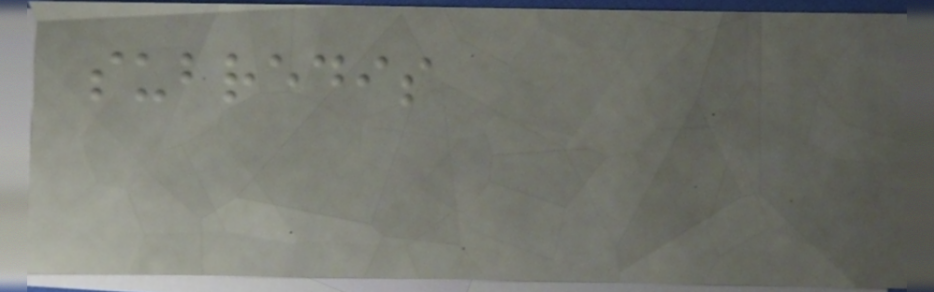subredis
